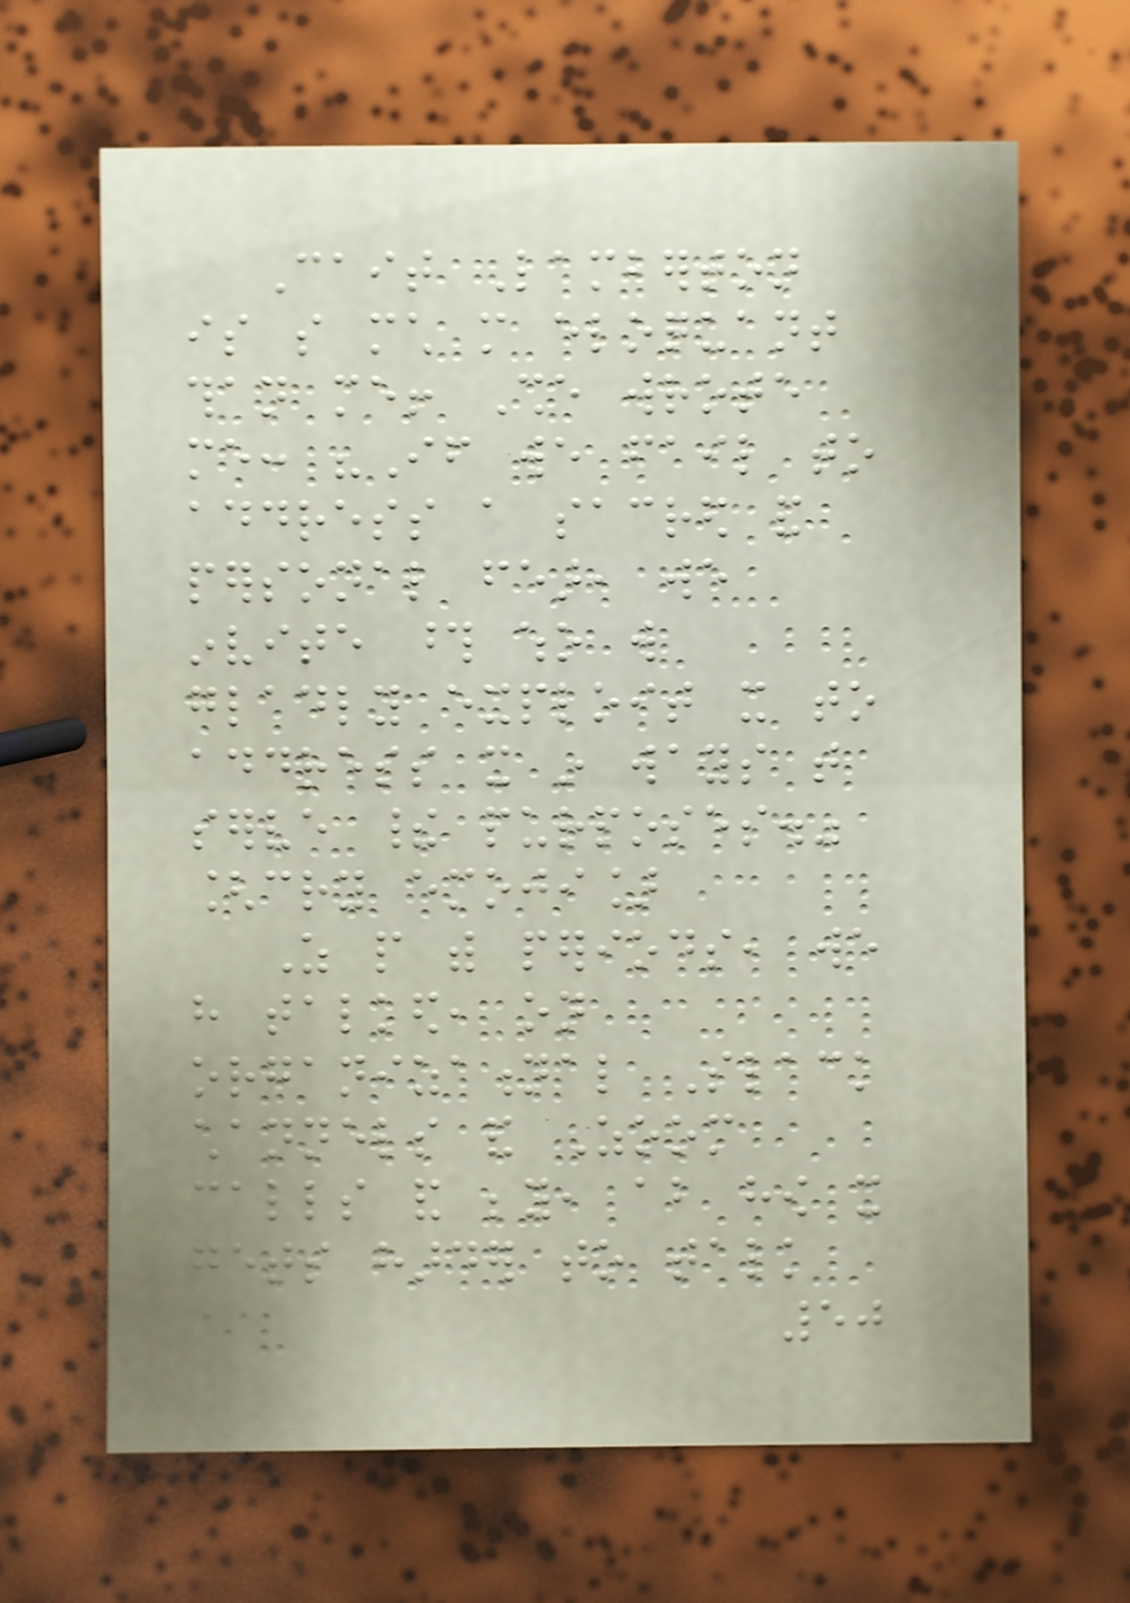Cait Lamberton
is so much more eloquant
than me! She wrote
me: "If we fail to
address a sacred and
personal fear, we
invite those who will
gladly exploit it to
address it in ways that
serve their purposes."
[cry emoji]
As people with periods, we
have talked, on
organizational Slack
channels and Zoom
calls and beyond, about how it
gets harder to talk
50
